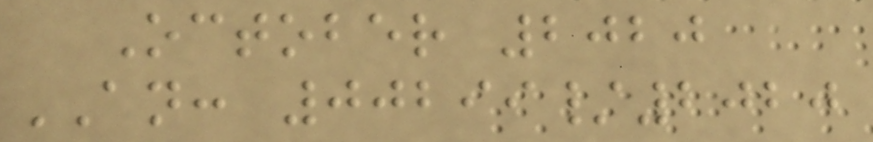October 2020
AN: 00299/2020
